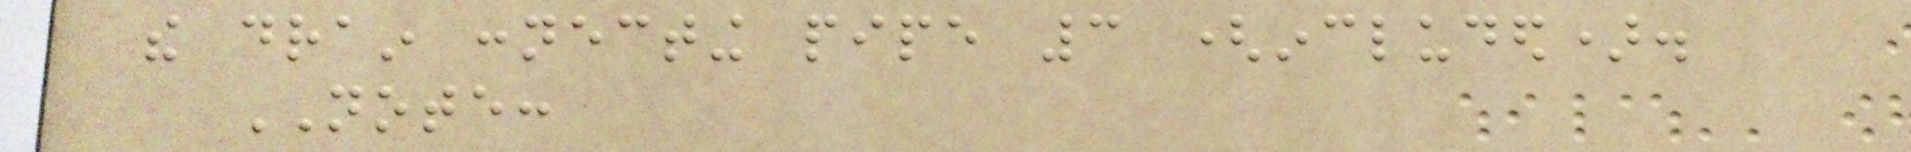the drain connecting pipe 3 (included).
NOTE:
